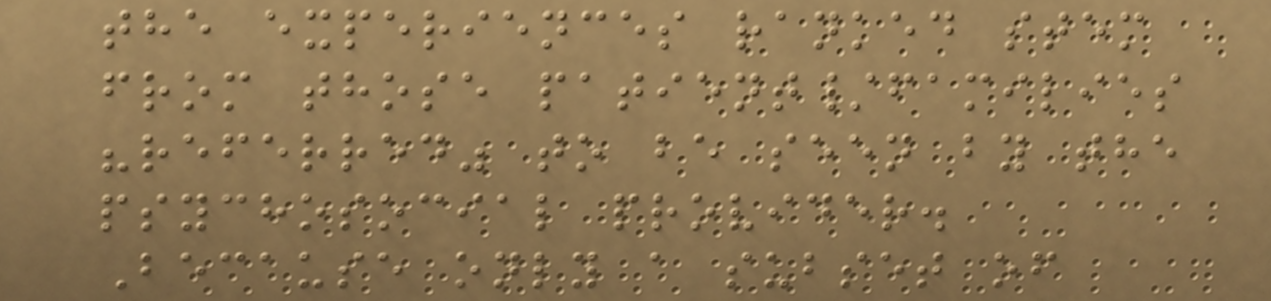the experiences ranked stem
from those patient/families
"referred" to be seen by the
psychosocial provider.
Because only a subset of
